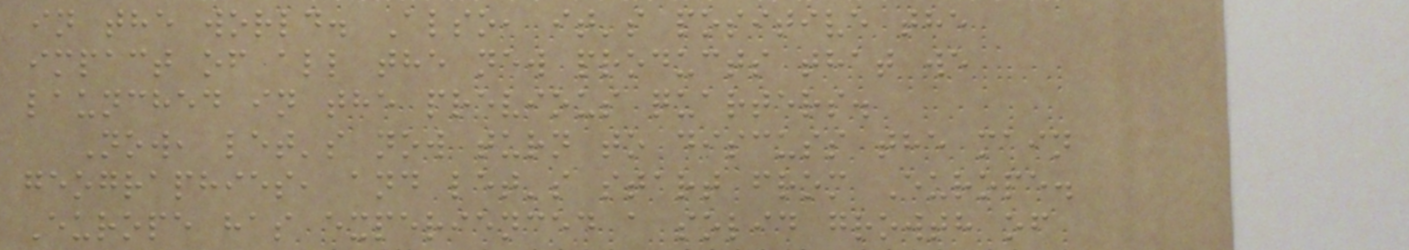in the world. Also, it's positive the
impact of all the new products that we
launched in the previous quarters.
Now, let's now turn to discuss the main
geographies, and let's start from Europe.
Europe has experienced a solid growth of
